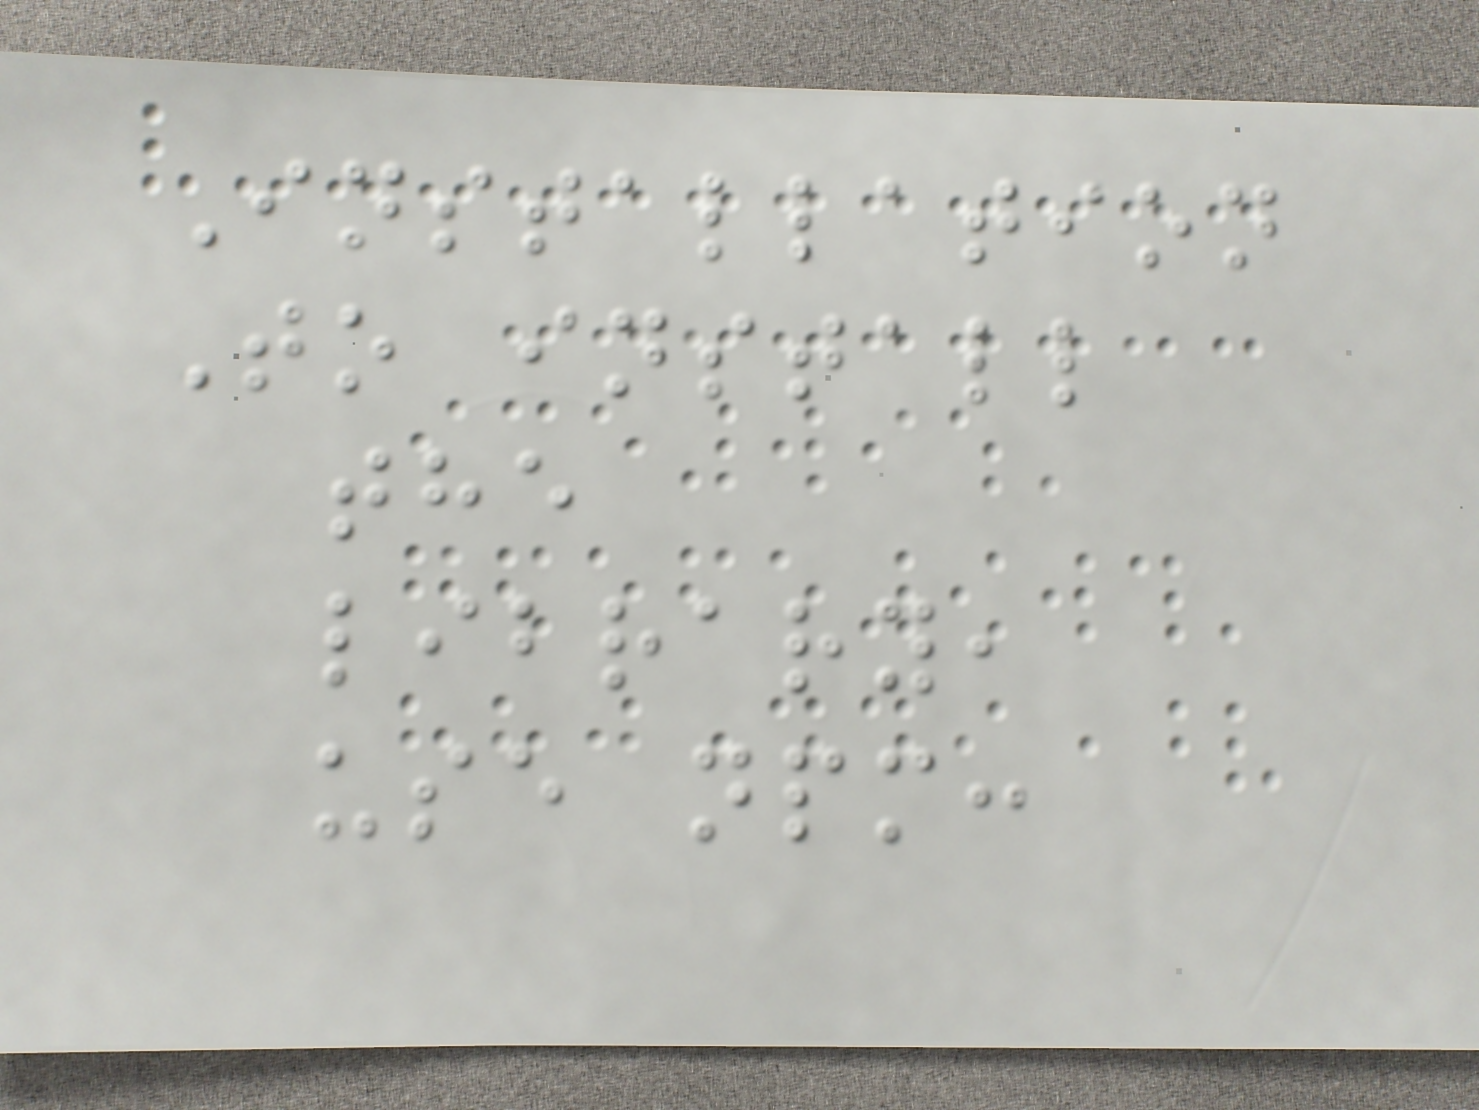Installation
To install
the
library,
use npm:
